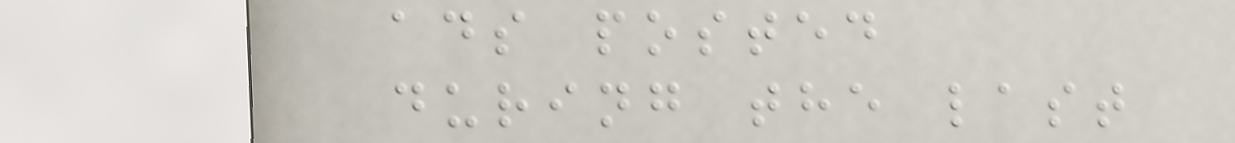ads posted
during the last
